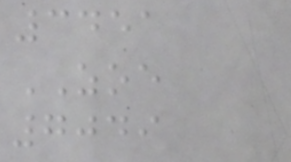3451
ZOE
7049
